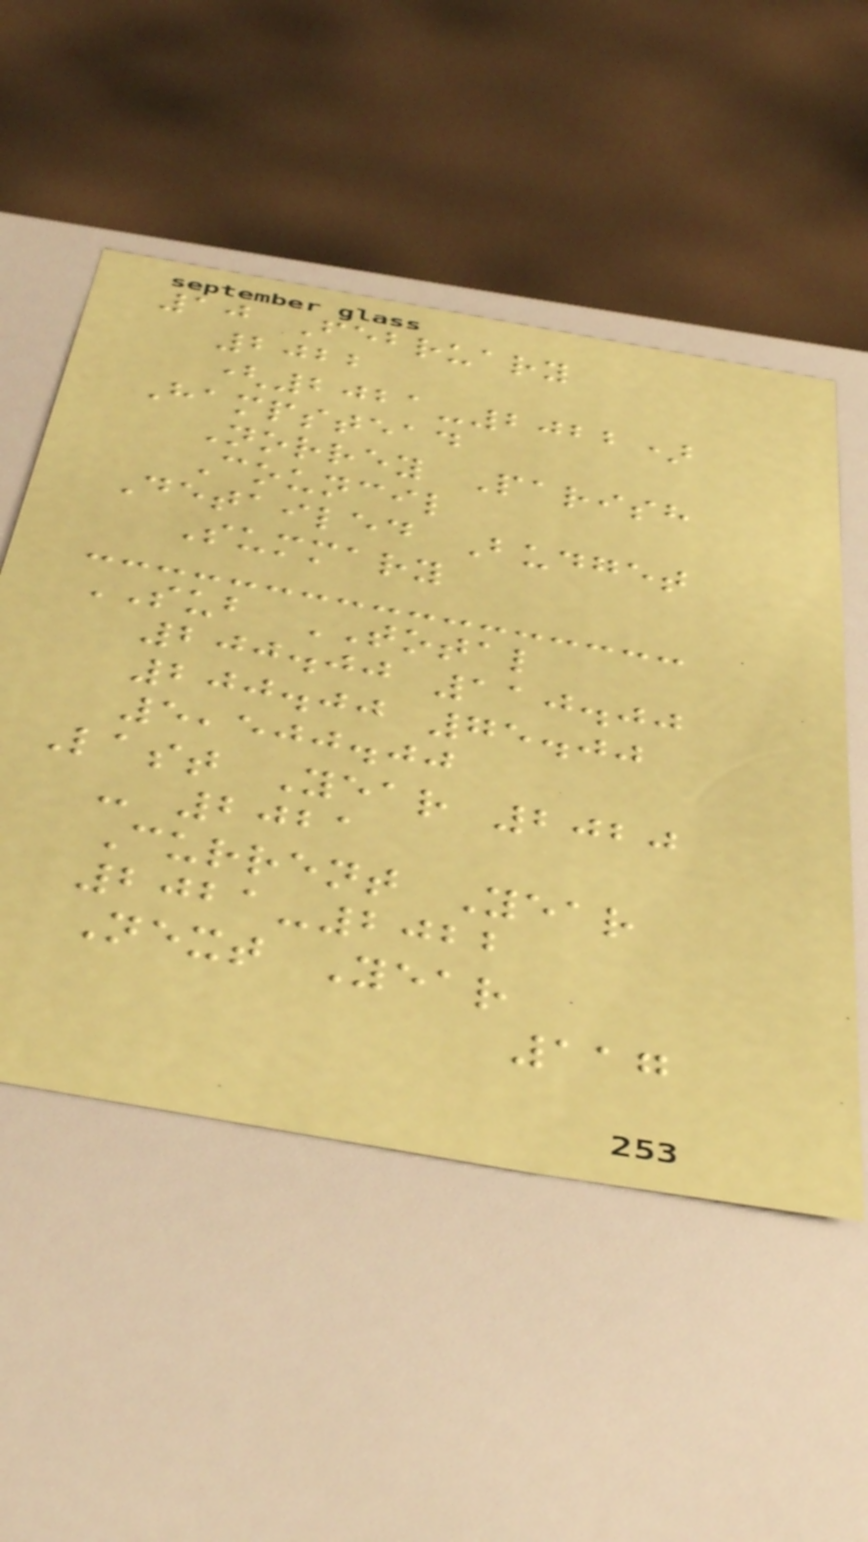10 February
2022
(2021-2022)
Hampstead
Norrey Parish
Council
Detailed Budget
Summary
SUB TOTAL
200.00 110.00
200.00 75.00
5,500.00
Last Year 2020
- 2021
Current Year
2021-2022
Next Year
117
